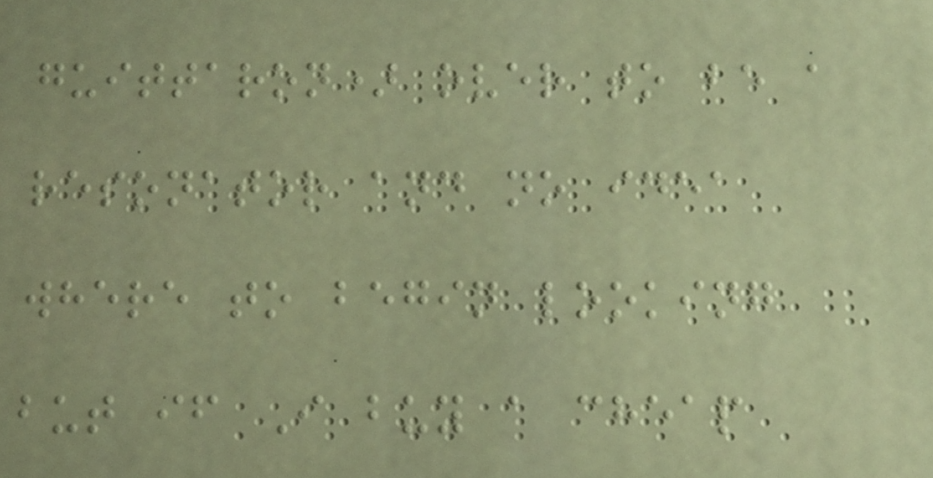guittaron) over to be a
resonator and no idea
where to begin looking
but if I buy a cheap
